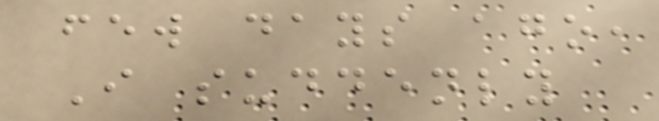few days ago,
I suddenly
